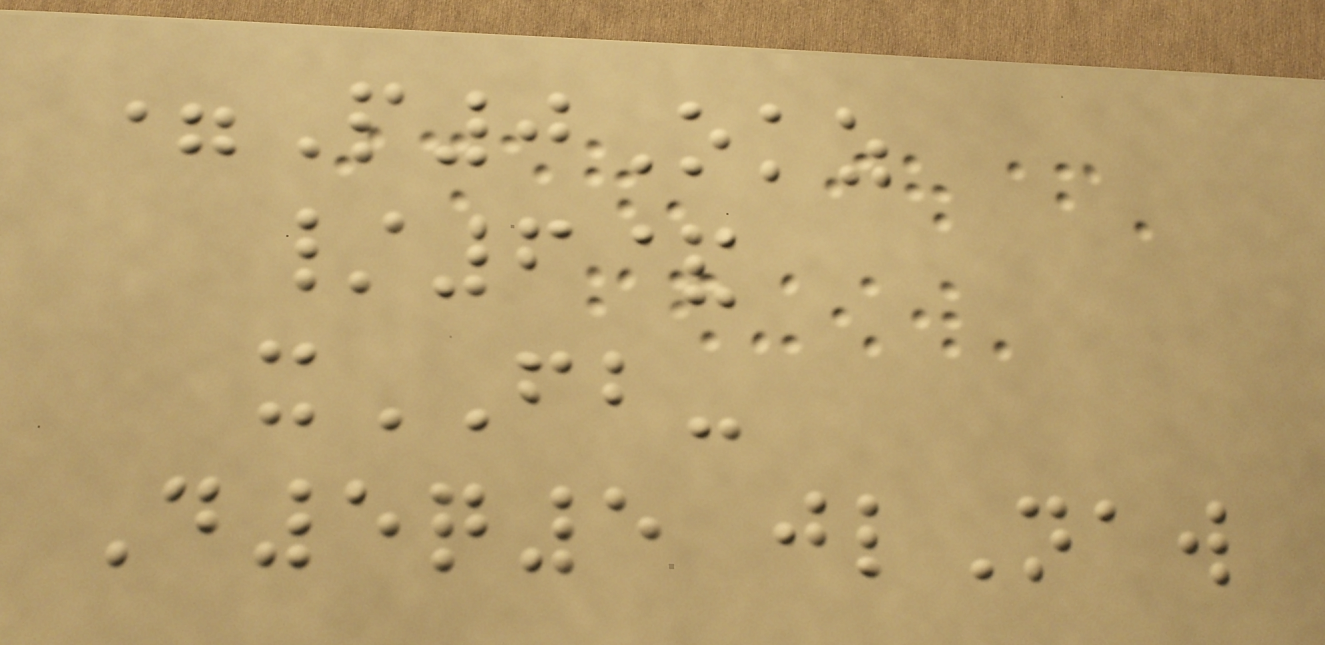=P0Okz
/6&
xFB-
D5q5 jlNaw
